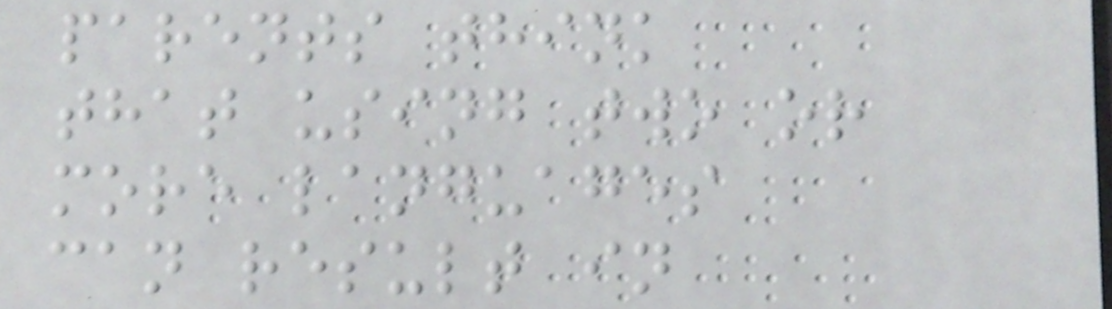parents think
that using two or
more languages
can result in
